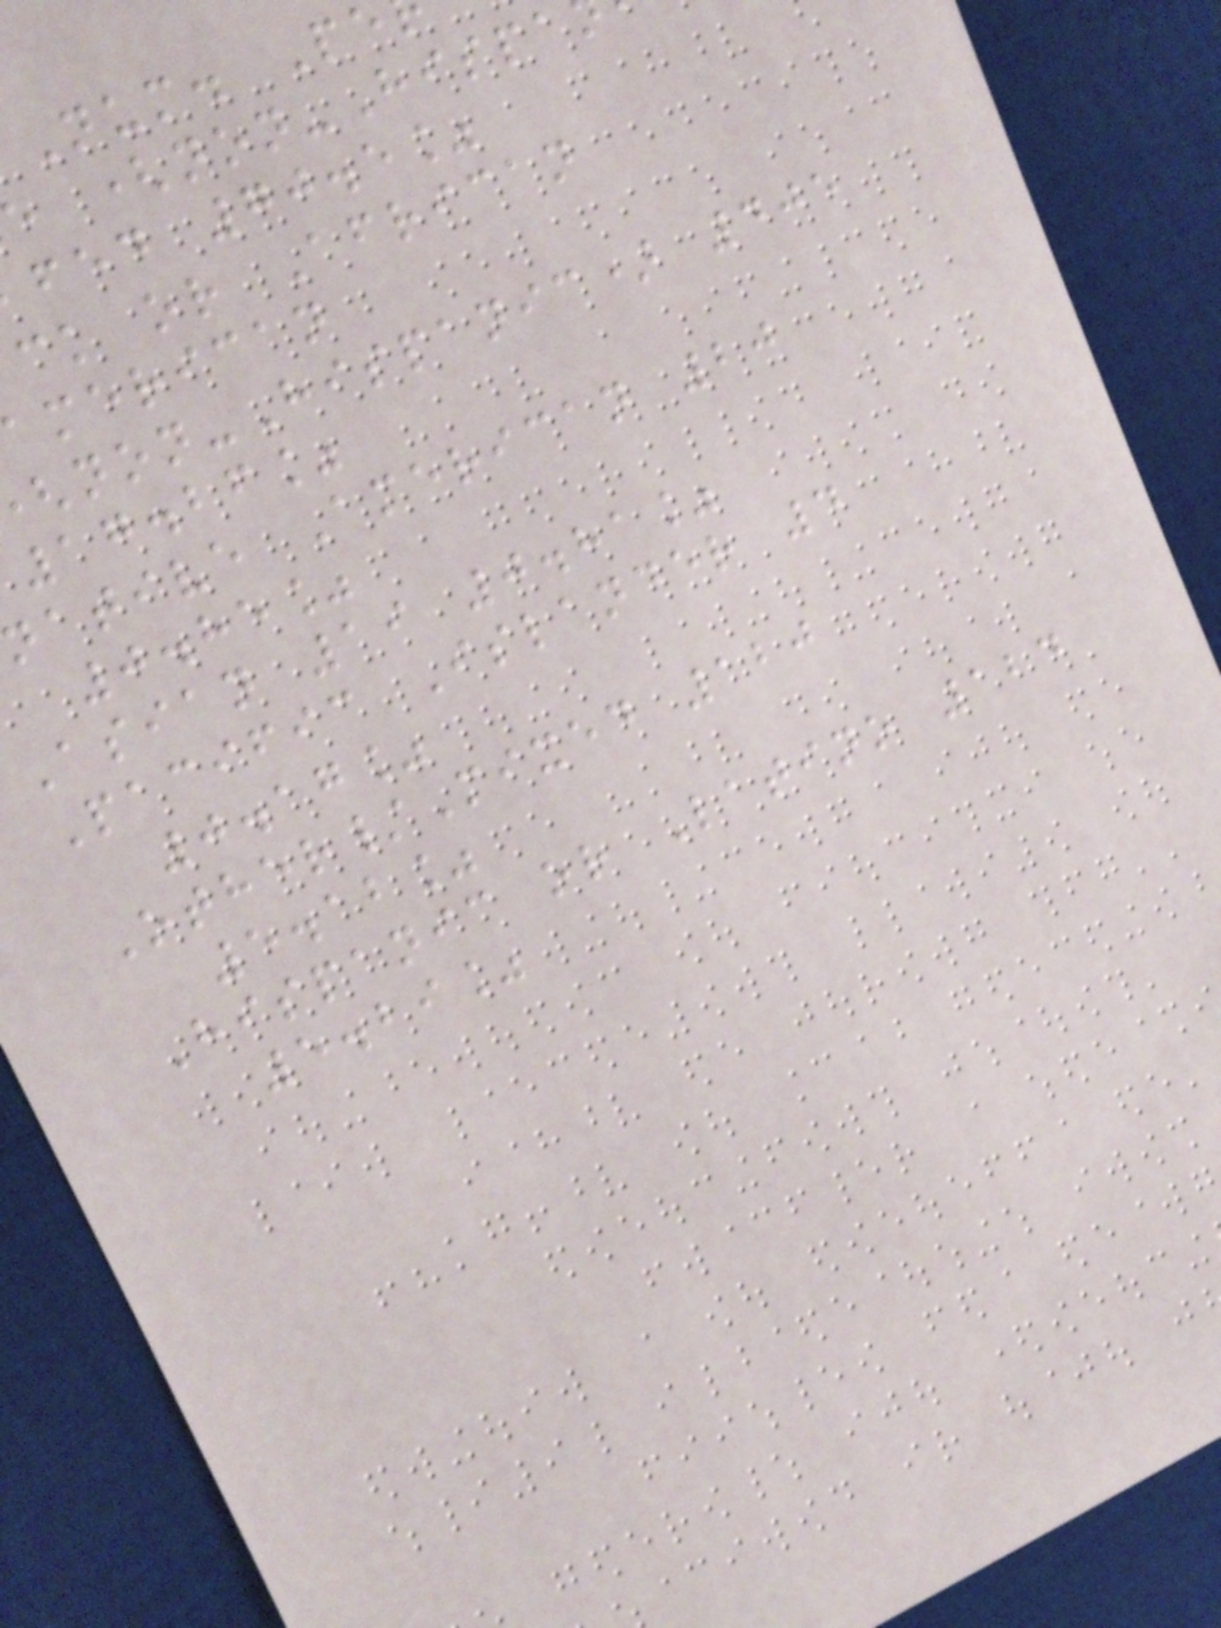Num. Pe
e (non-Hispa
fed 70.5%
ck or African
american
non-Hispanic) 405
17.26%
native American 20
0.85%
Asian 19 0.81%
Pacific Islander 4
0.17%
Other/Mixed 120
5.12%
Hispanic or Latino 124
5.29%
